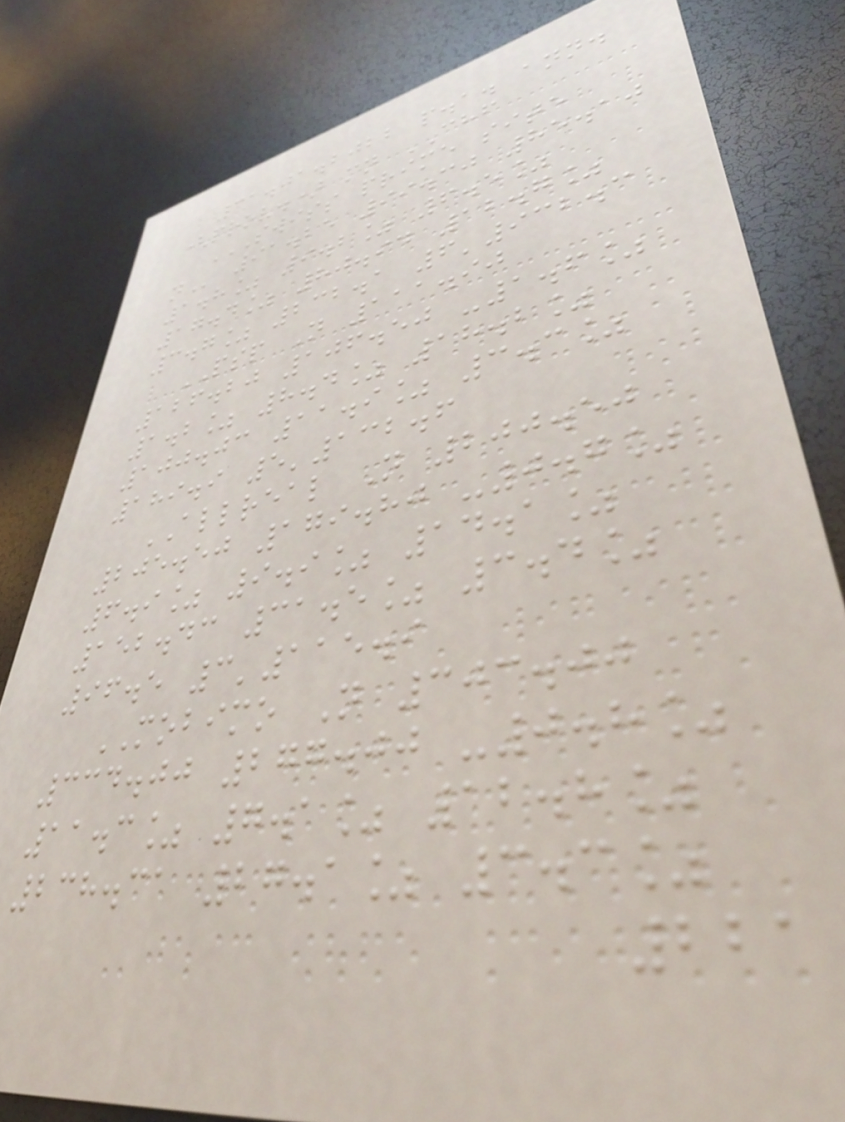31.01.2022 p.a. ann.
(prov.) mn CHF
SWISS PRIME SITE
N 91.25 99.30 85.10
1.8% 9.2% 6.5%
17.4% 80.94 12.7%
3.7% 232.1 6'932.3
PSP N 111.90
126.20 106.50 -1.6%
1.2% 8.4% 18.2%
100.03 11.9% 3.3%
189.9 5'132.6
ALLREAL N 200.50
205.50 179.80 -0.7%
6.9% 9.9% 14.1%
152.43 31.5% 3.4%
96.5 3'115.9
MOBIMO N 303.00
334.00 277.00 -0.8%
11.3% 7.1% 12.8%
238.31 27.1% 3.3%
221
